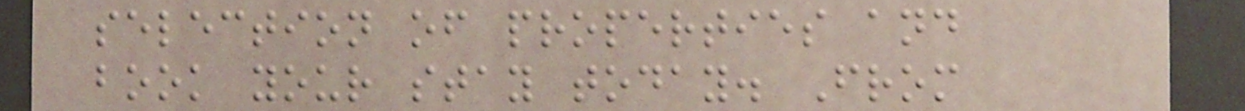selection of properties and
book your stay today. From
